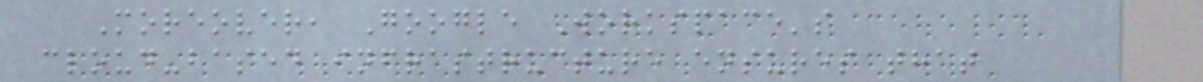Moreover, Google Workspace's
cloud-based infrastructure ensures that
